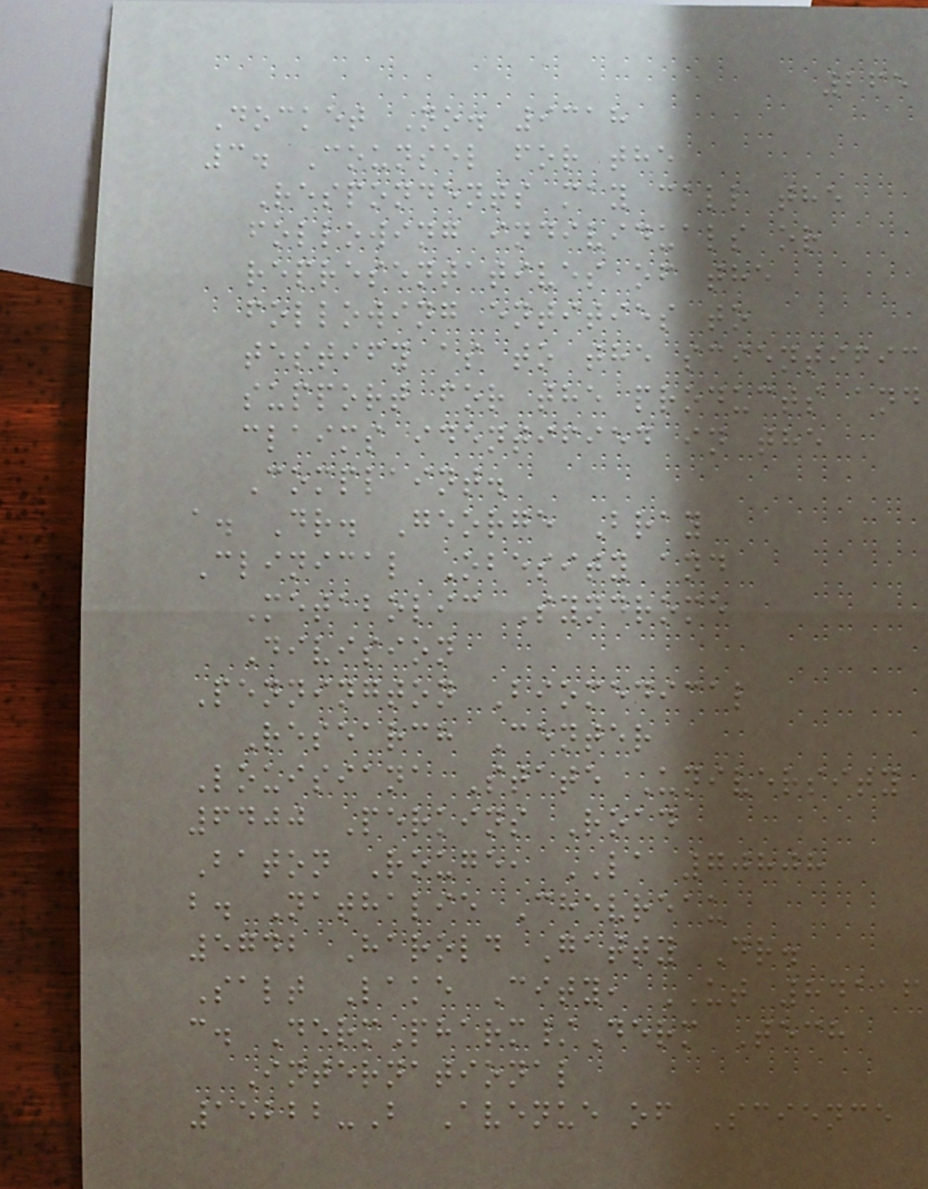265
Docket No. 9318
3. Counsel for the
Respondents may call the
following individuals or
representatives of the
following entities to
testify as to the scientific
support for the products and
claims identified in the
Complaint.
a. Dr. George Bray
Clinical Obesity and
Metabolic Syndrome
Division
Pennington Biomedical
Research Center
Louisiana State University
6400 Perkins Road
Baton Rouge, LA 70808
b. Nathalie Chevreau
5742 Harold Gatty Dr.
Salt Lake City, UT 84116
c. DermPharm/Derm Tech
International
15222-B Avenue of Science
